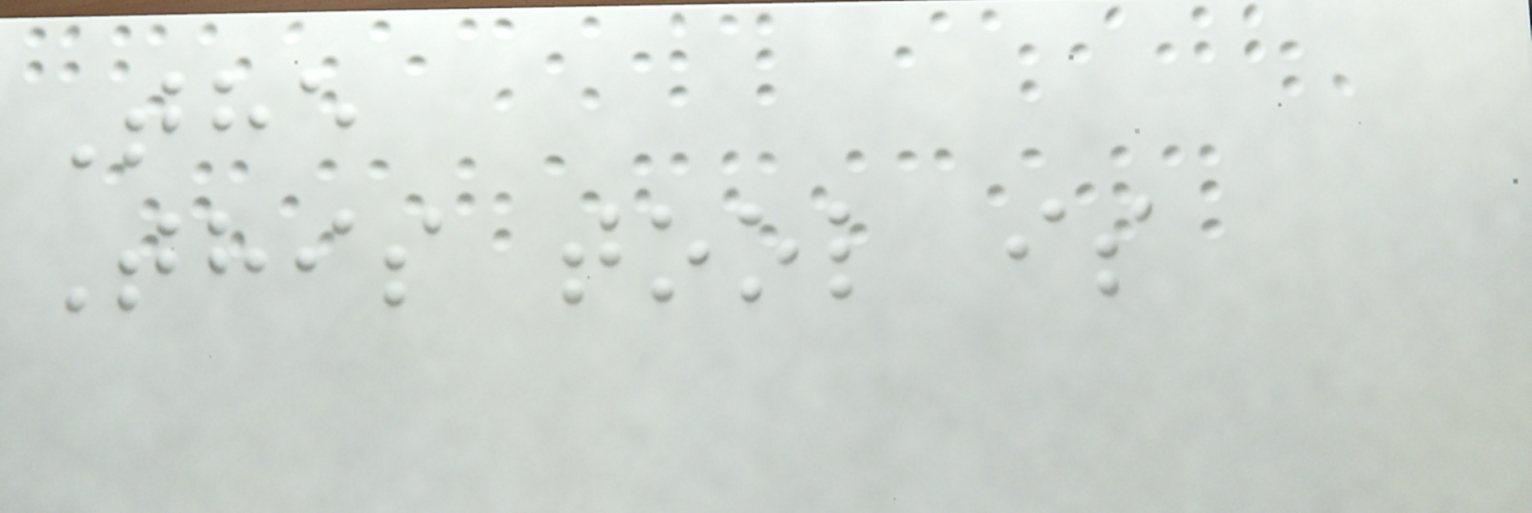The
This tool is
